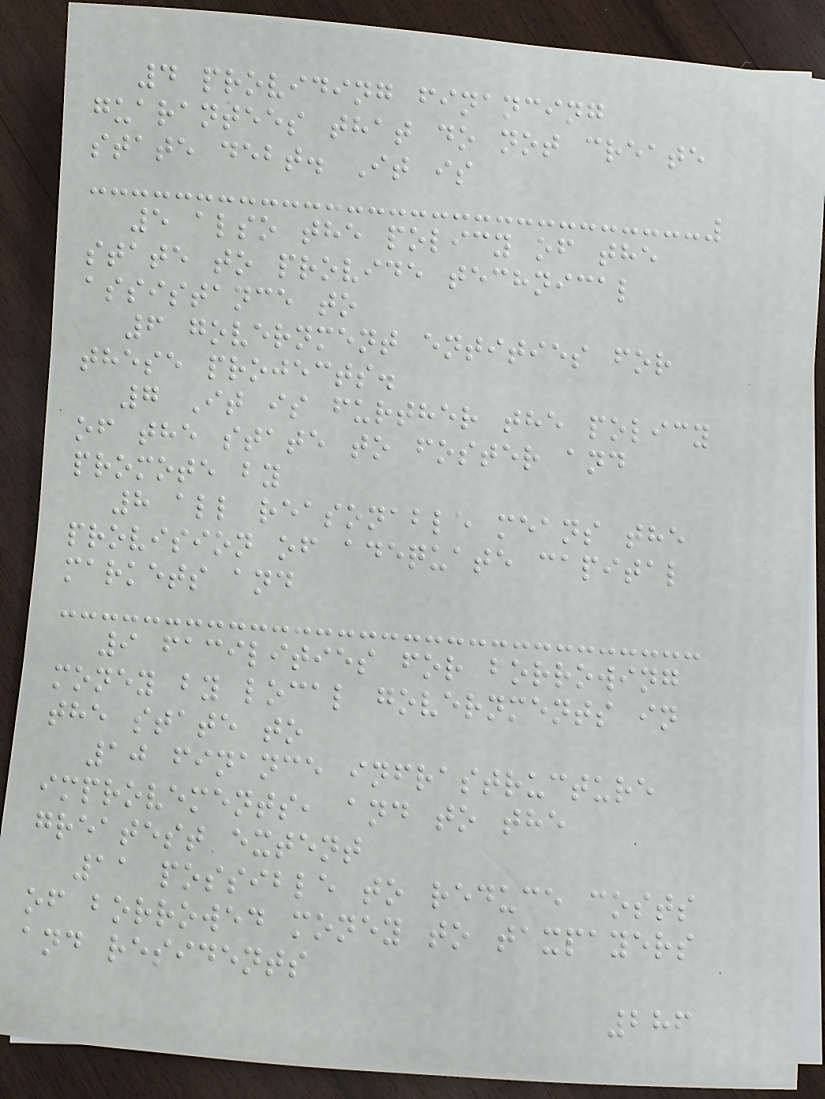4 providing financing
guarantees that do not create
state debt. It is
5 also the policy of the
state to provide technical
assistance to
6 government entities for
these projects.
7 It is further the policy
of the state to foster and
promote by
8 all reasonable means the
provision of adequate capital
markets and
9 facilities for borrowing
money by local governments in
the state to
10 finance infrastructure
improvements, and to the
greatest extent
11 possible to reduce costs
of borrowed money to taxpayers
and residents
286
